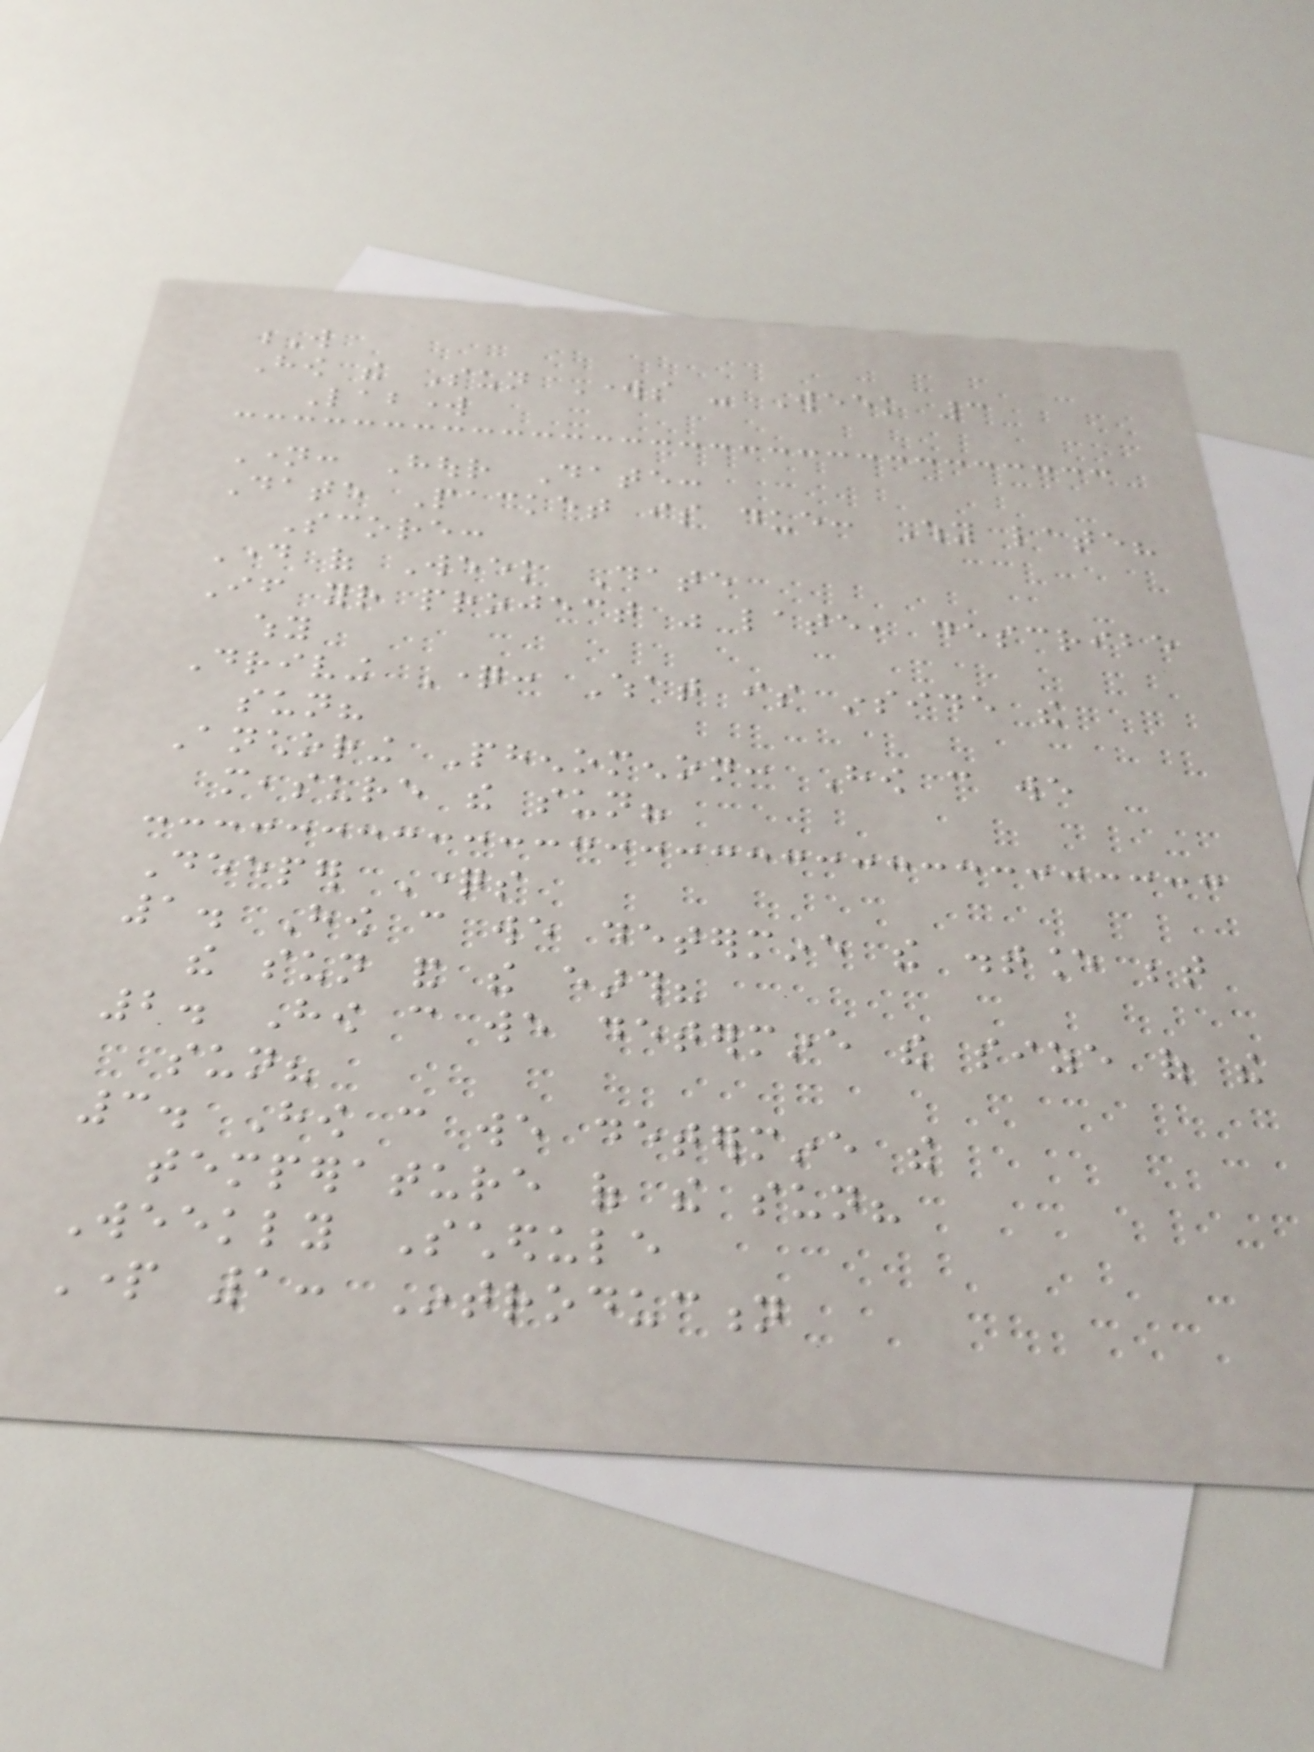W
How the Sun Works - Week 3
Labwork
Name: Hour Date:
Date Packet is due: Why late?
Score:
Day of Week Date
If your project was late, describe
why
Driving Question: What is inside the
sun?
Anchoring Phenomenon: How can we
measure the sun?
Deeper Questions
1. How can we determine the distance between
the sun and the earth?
2. How can we determine the size of the
sun?
3. How can we determine the
temperature of the sun?
Weekly Schedule
Part 1: Introduction
